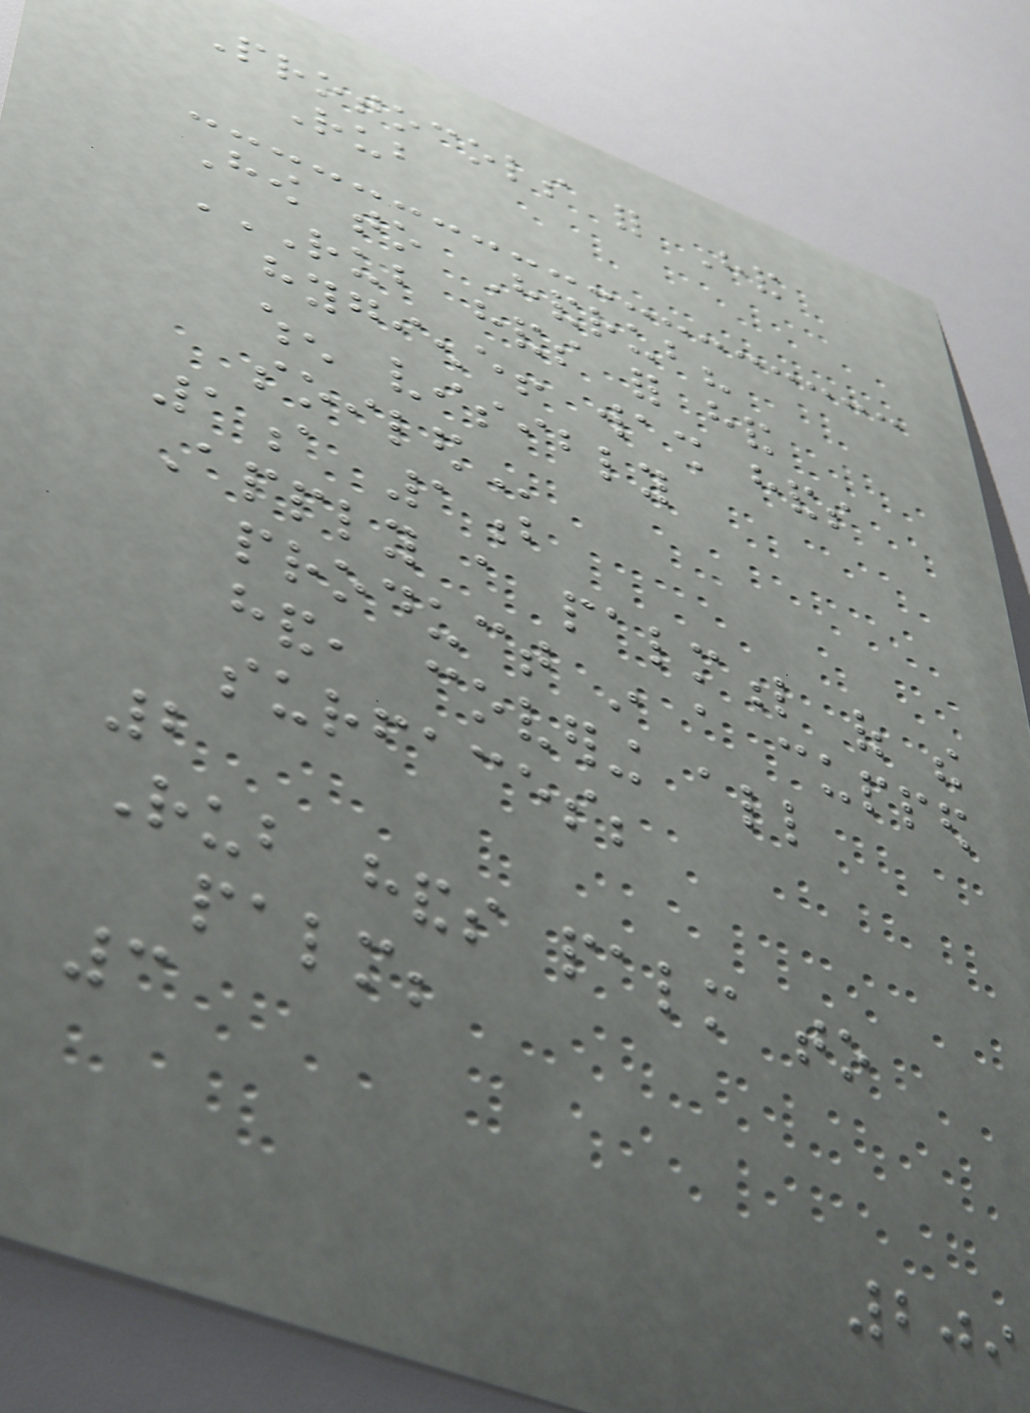Protocols for Hand
Rub
How to Handrub?
RUB HANDS FOR HAND
HYGIENE! WASH HANDS
WHEN VISIBLY
SOILED
1a 1b
Apply a palmful of the
product in a cupped
hand, covering all
surfaces;
2
Rub hands palm to
palm;
3
209
